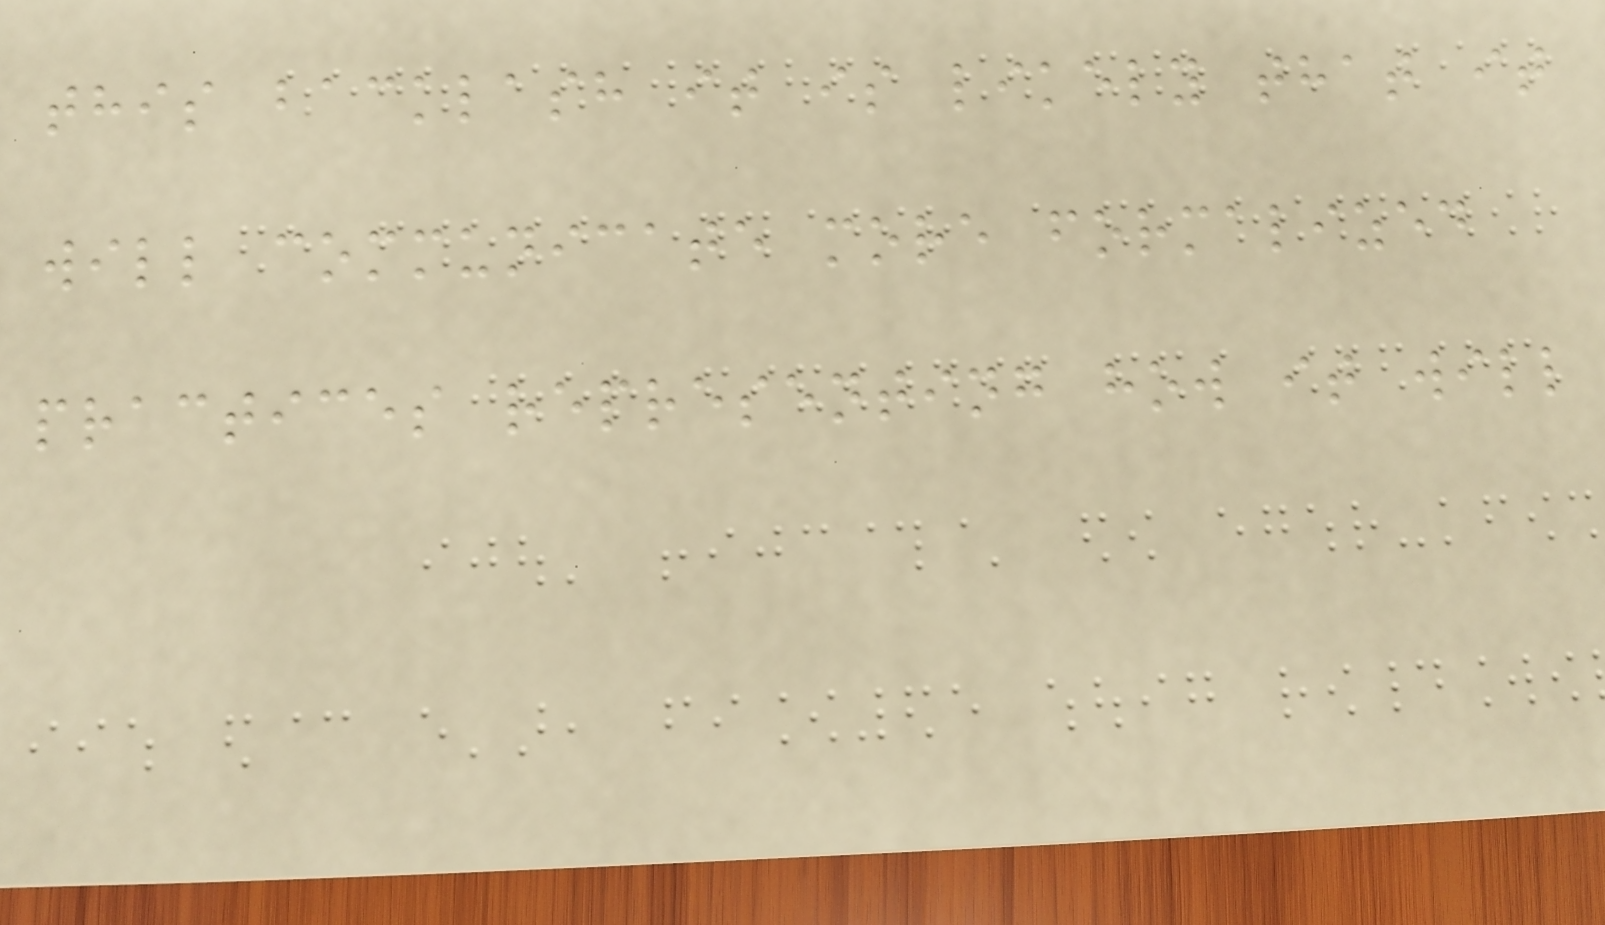this backlash it is likely that it
will communicate more formalized
practices representing how it will
